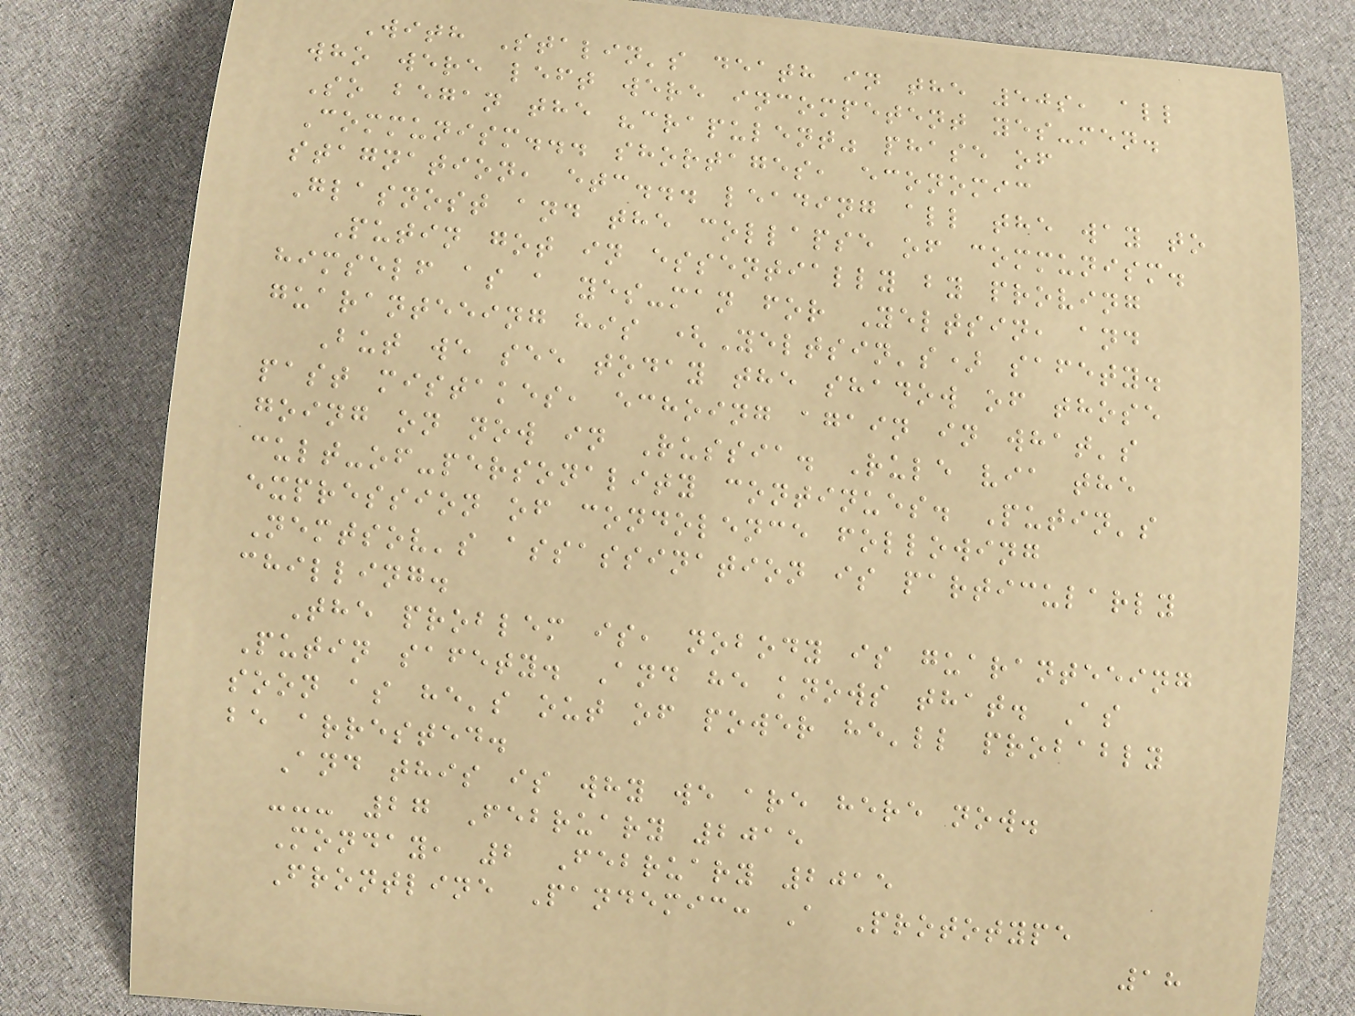With Stalin's death in the 50s, all
who were left were incompetent yes-men.
So began the "crapulent" phase of
Communism... shortages, economic
stagnation, etc... leading all the way to
Glasnost and the collapse of communism.
Putin got in essentially by proving
himself as a yes-man for Yeltsin, and
guaranteeing his (Yeltsin's) safety.
But we see today the shadow of those
past mistakes, echoing again in what's
going on now in Russia. Rule via the
cult-of-personality continues. Putin's
expression of condolence following
Nemtsov's assassination is particularly
chilling.
The problem is, nobody is guaranteeing
Putin safety. And he knows that. As
soon as he's out of power he'll probably
be arrested.
And this is why we are here now.
--- 27 February 2015
Monday, 2 February 2015
Frontline Pandemic: A Prototype
18
